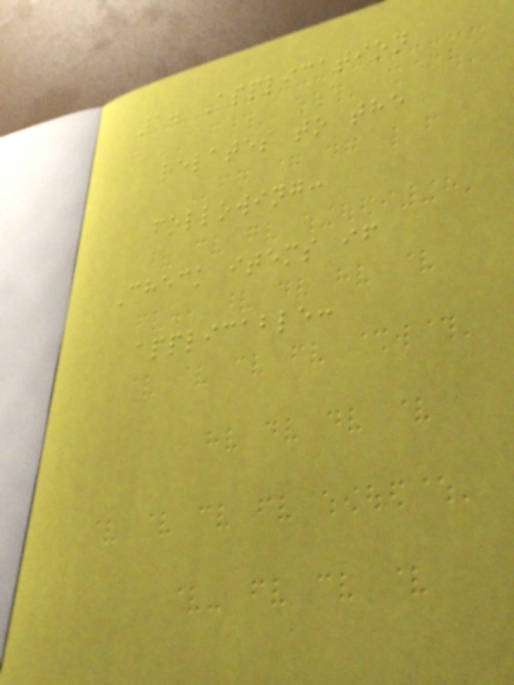1. Application
relates to the
following:
Check items if
applicable:
